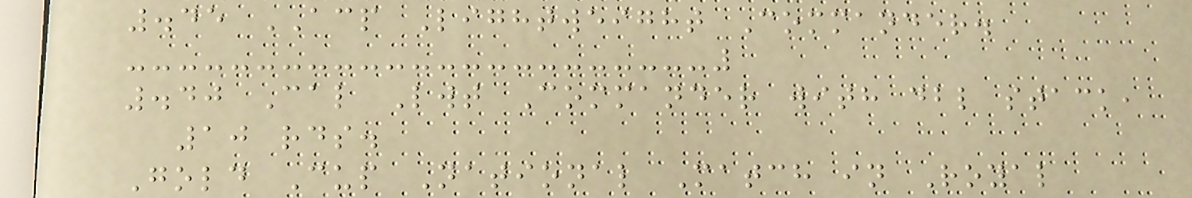.45 ACP Lightweight Commander.
.40 Cal Lwt Commander with dbl stack,
10 rds.
Gold Cup National Match in Royal
